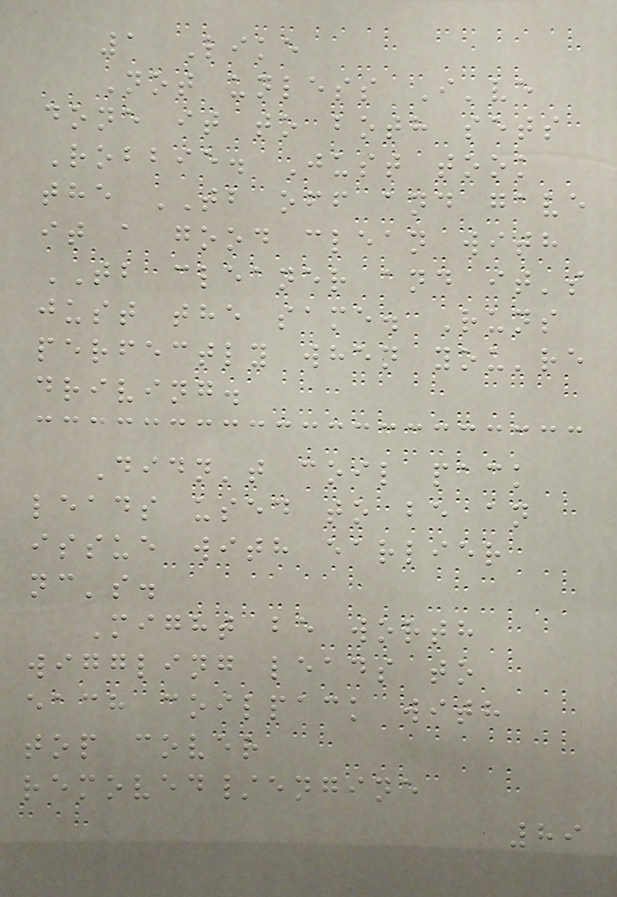1 Like
Not unless I've
done it to both sets
Robbie. Just took
the TB off and gave
it a good clean with
TB cleaner and it's
just the same. Runs
perfectly when you're
driving.
Didn't coil pack
leads used to be an
issue with earlier
nc's.
Might be worth
wiggling leads to
each coilpack with
top cover
removed/engine
89
